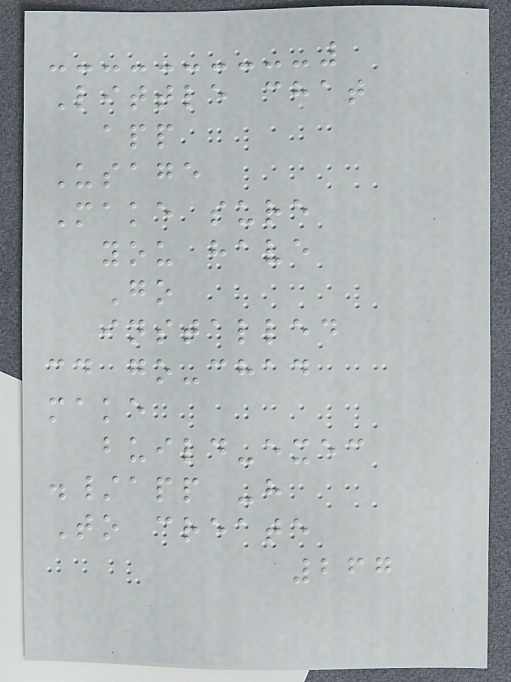Little chat
app
Usage
Make sure
you have
Go
installed
cd go-chad
make
build-exec
./app -h
To create
267
